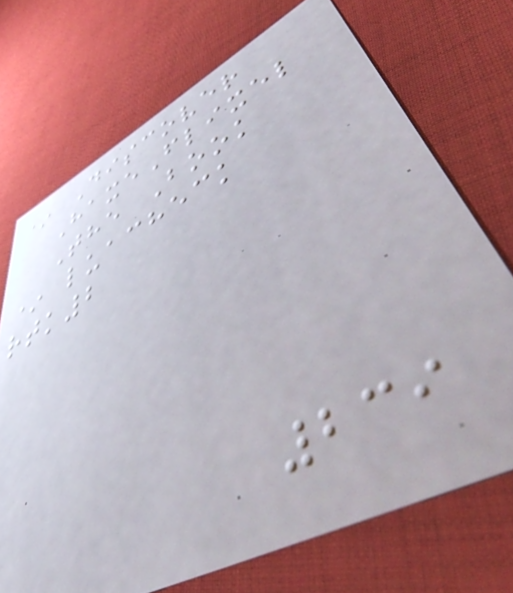* Discover
HaxeFlixel
The Book
* luacheck
rtk2
239
